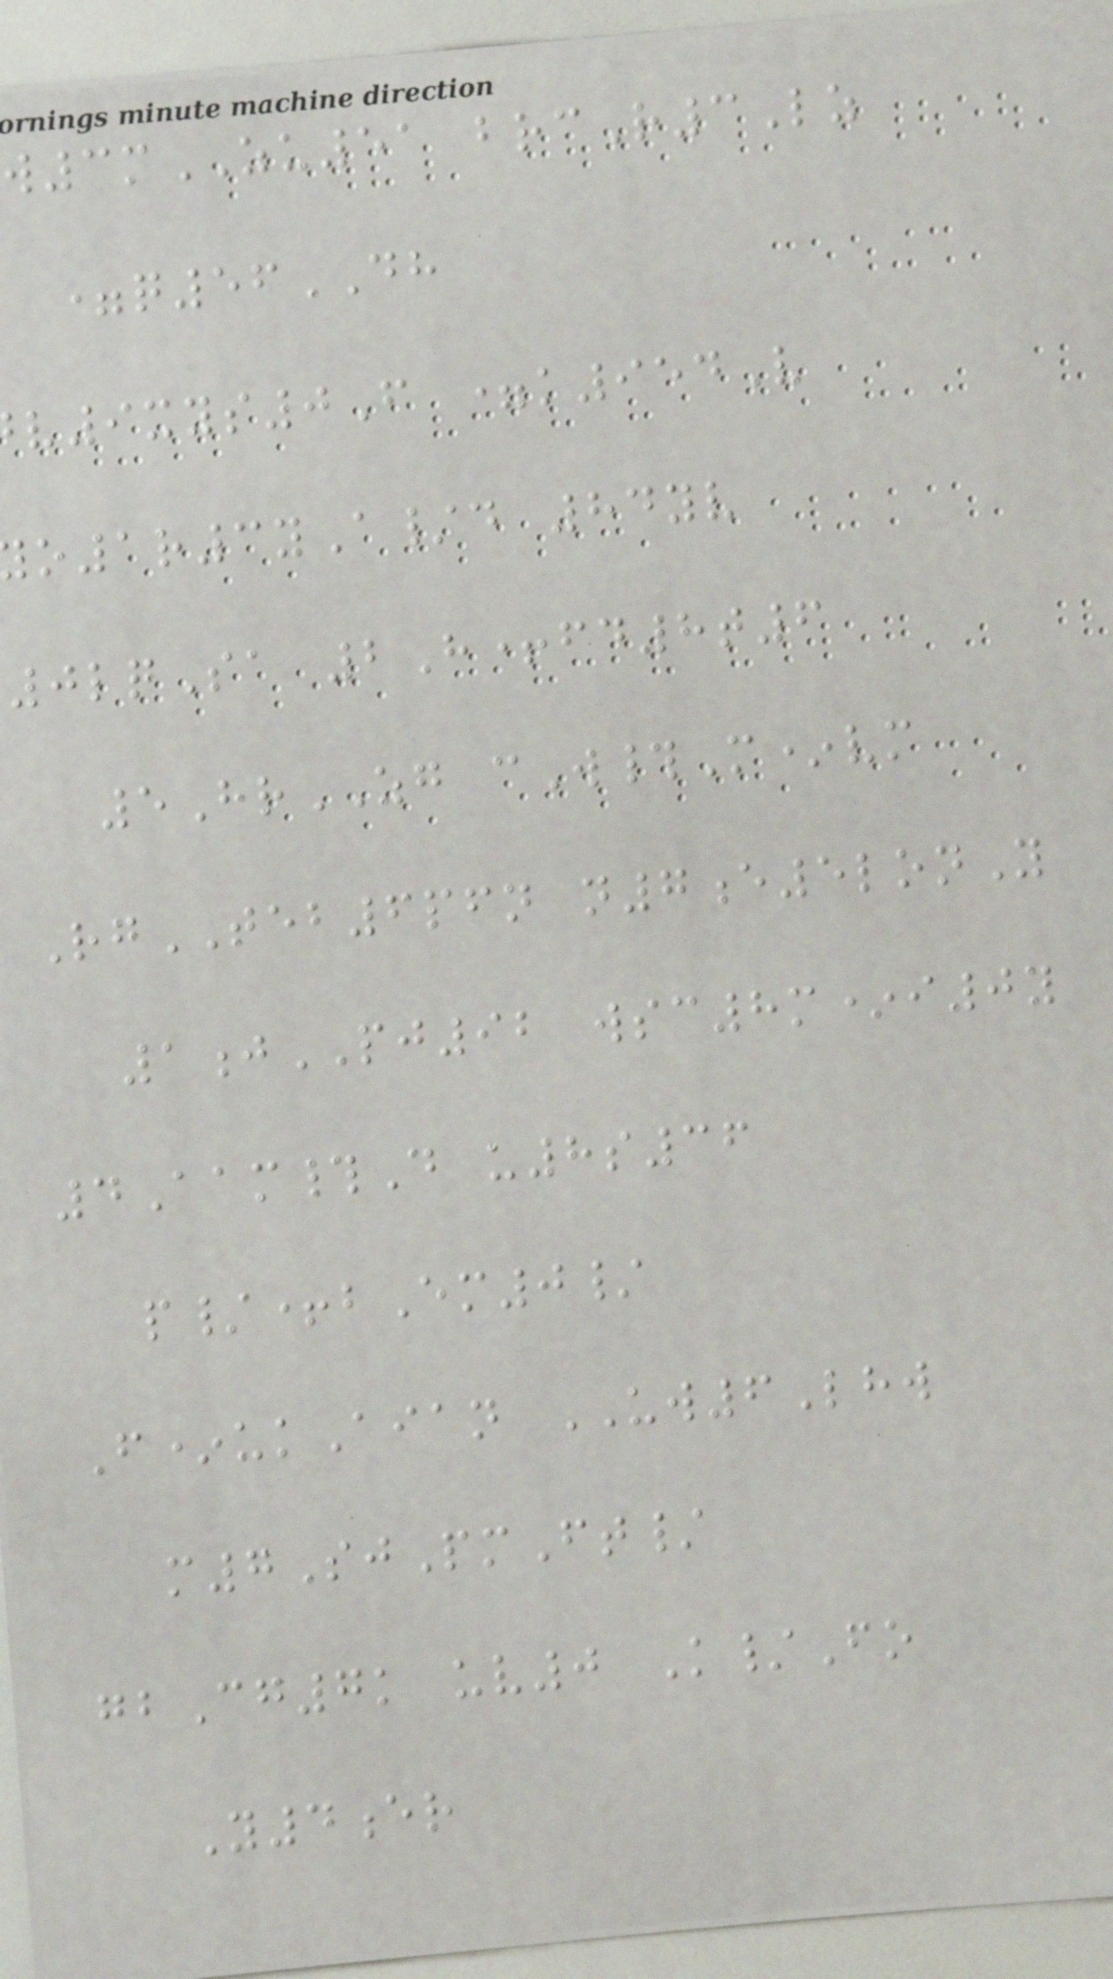w3mZU51 brcR3Lz
=q56DH
v9xys0F =k954V
o1r3yA/d 84yv
0lqSa 2H+fd8t6
5HrZG cW#M*vm
RgTEB6pfn n7e5lonY
1jPJ92 wsc8m*i0y
4Aam#D u8s36
p/+bEm0/
F*ukAian UW6Lhw
m7SjPmFt/
gbCg7k uv0 K/Fo
Y4er
